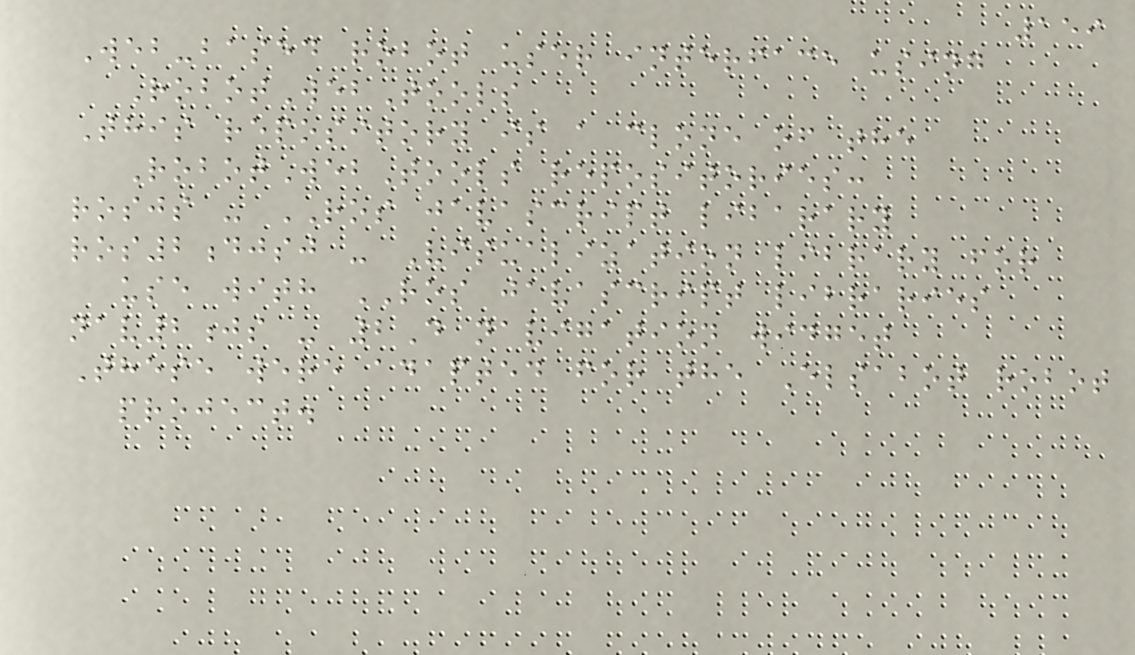159
Web-based robot user interface using
RobotWebTools
This repository is a clone of the
RobotWebTools repositories:
rosjs - ROS javascript libarary
ros2djsj - Visualization library for
use with ROS javascript libraries
nav2js - 2D navigation widget
These were adapted for the Elsabot robot
project.
